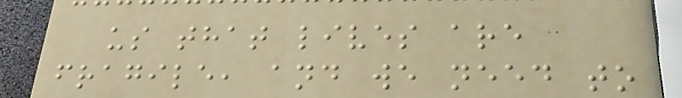us that lives are
fragile, and we need to
